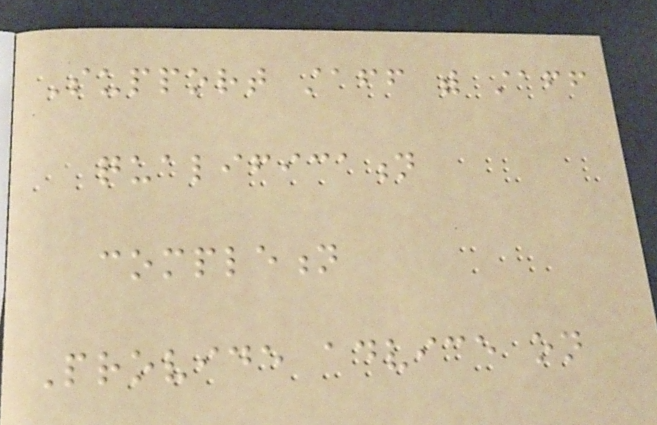Support staff with staff
qualification
completion
Provide advice on
